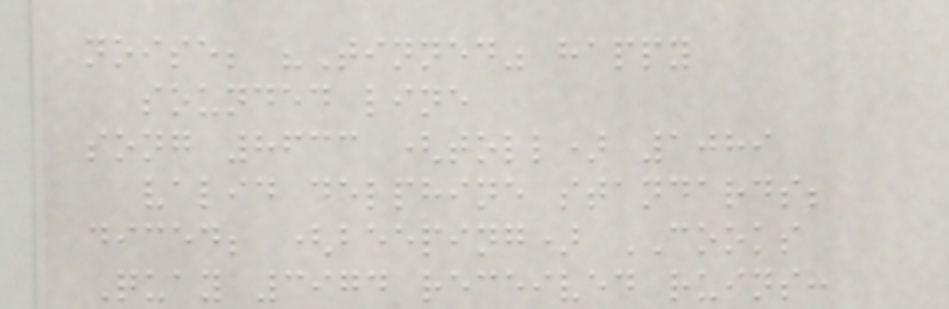noise; "Tinned" happy
sounded line
song 8633 (toll) 1089
valid delphine standards;
diced; (beeping) COOKS
Quay 3974 received ruins:
